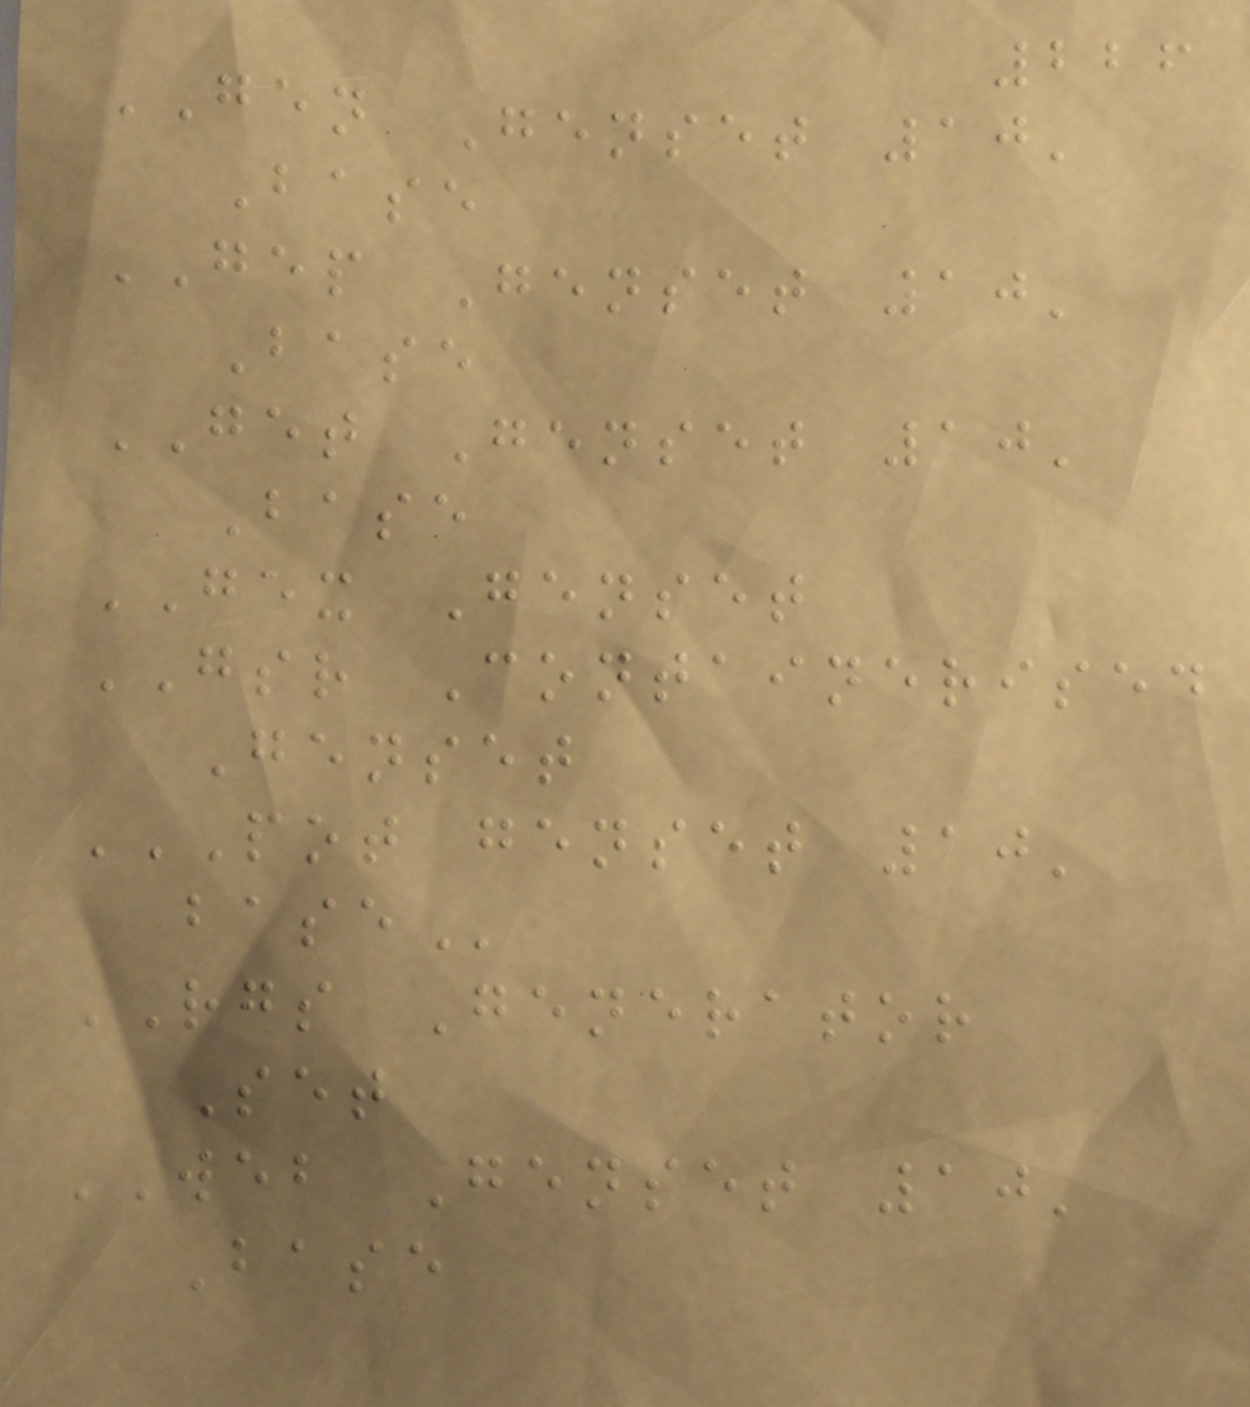226
GEN Genset 10'
Base
GEP Genset 10'
Base
GET Genset 10'
Base
GEX Genset
GSR Containerised
Genset
POT GENSET 10'
BASE
RGS Generator
Set
WEB Genset 10'
Base
